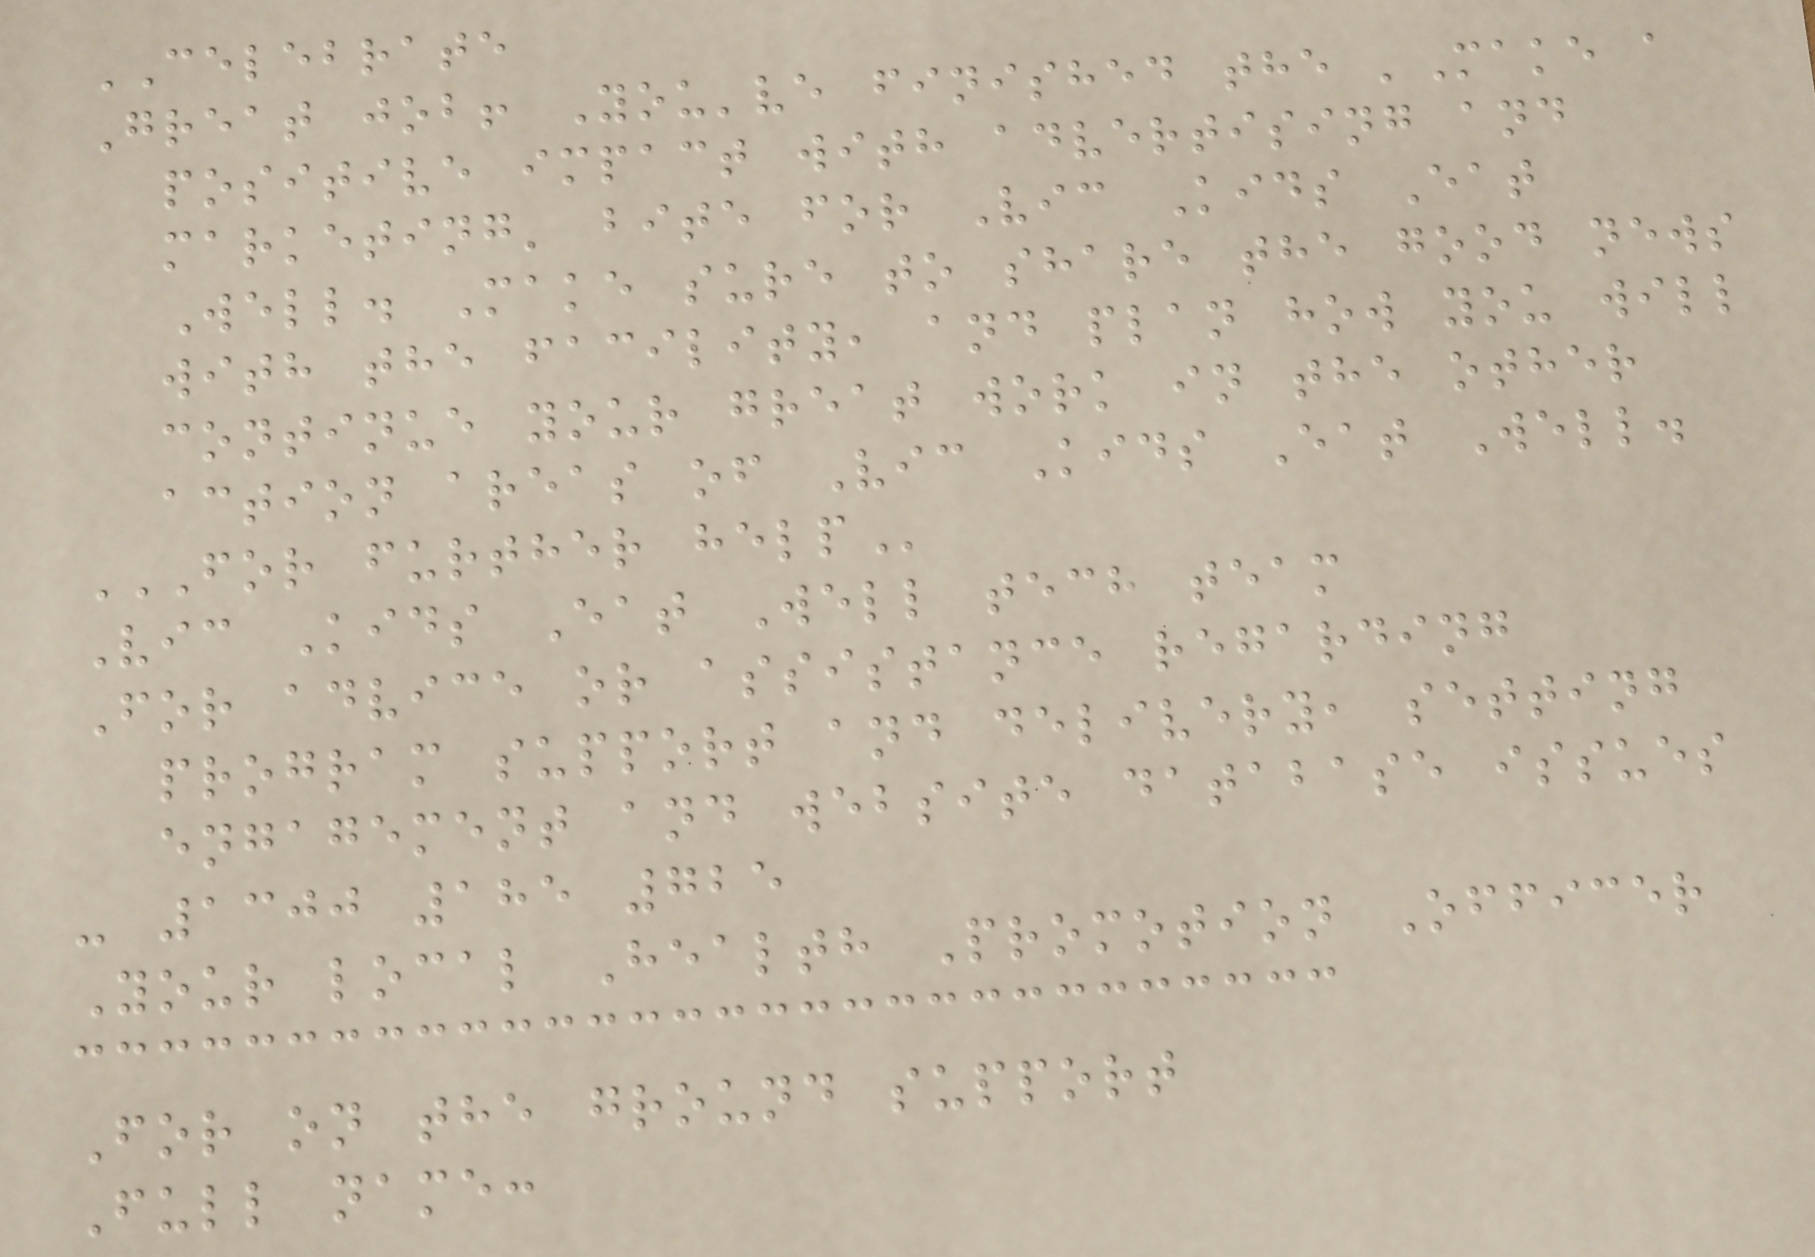CELEBRATE
Great job! You've finished the 'Make a
positive impact with advertising and
marketing' bite for Vic Kids Eat
Well. Make sure to share the good news
with the facility, and plan how you will
continue your great work in the other
action areas of Vic Kids Eat Well.
FOR FURTHER HELP
Vic Kids Eat Well tech team
For advice or assistance regarding
program support and delivery, setting
engagement and website database issues
- 1300 185 725
Your local Health Promotion Officer
For on the ground support
Full name:
